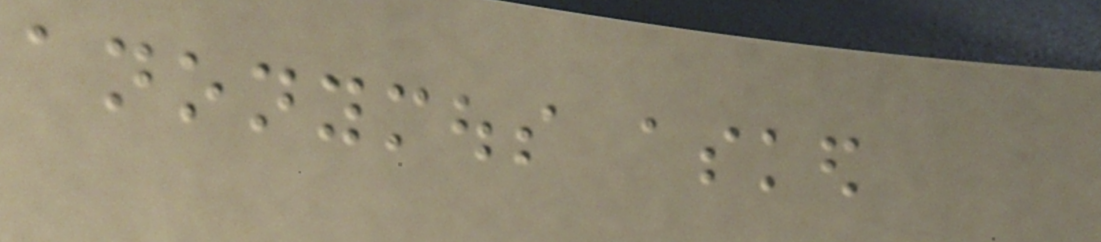anonymous asked
